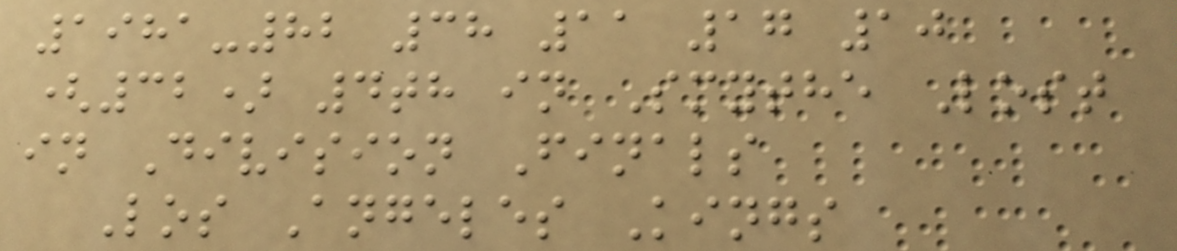1981-82 38 11 17 10
(32) 4th in Smythe Lost
in Division Finals
Los Angeles Kings
